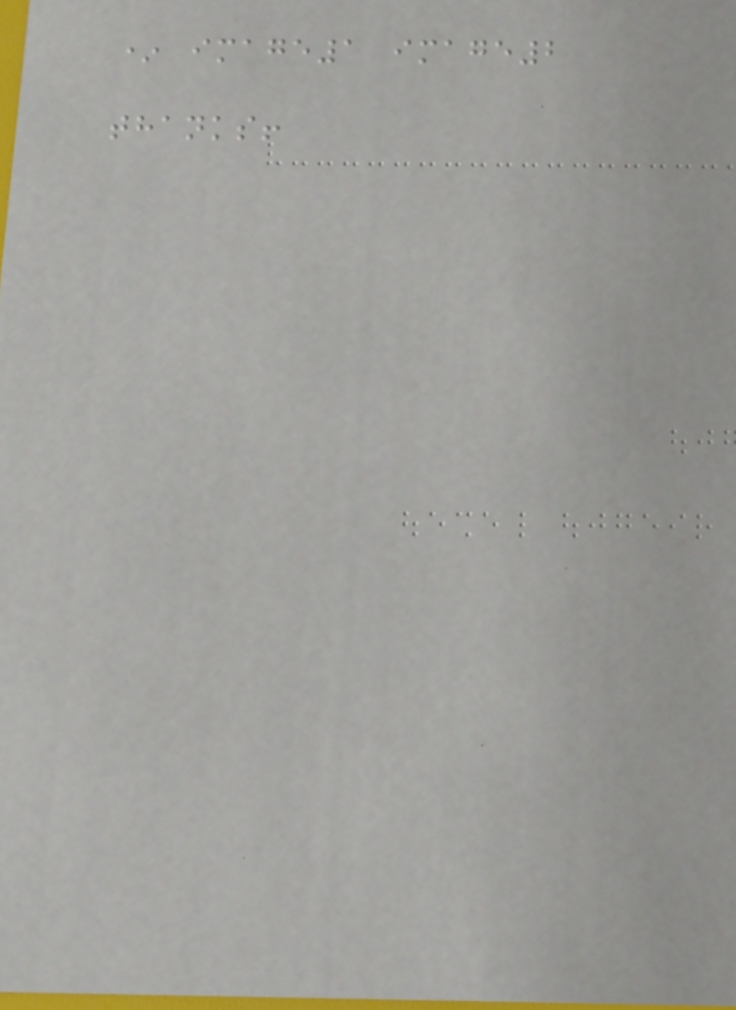* image1 image2
thanks!
